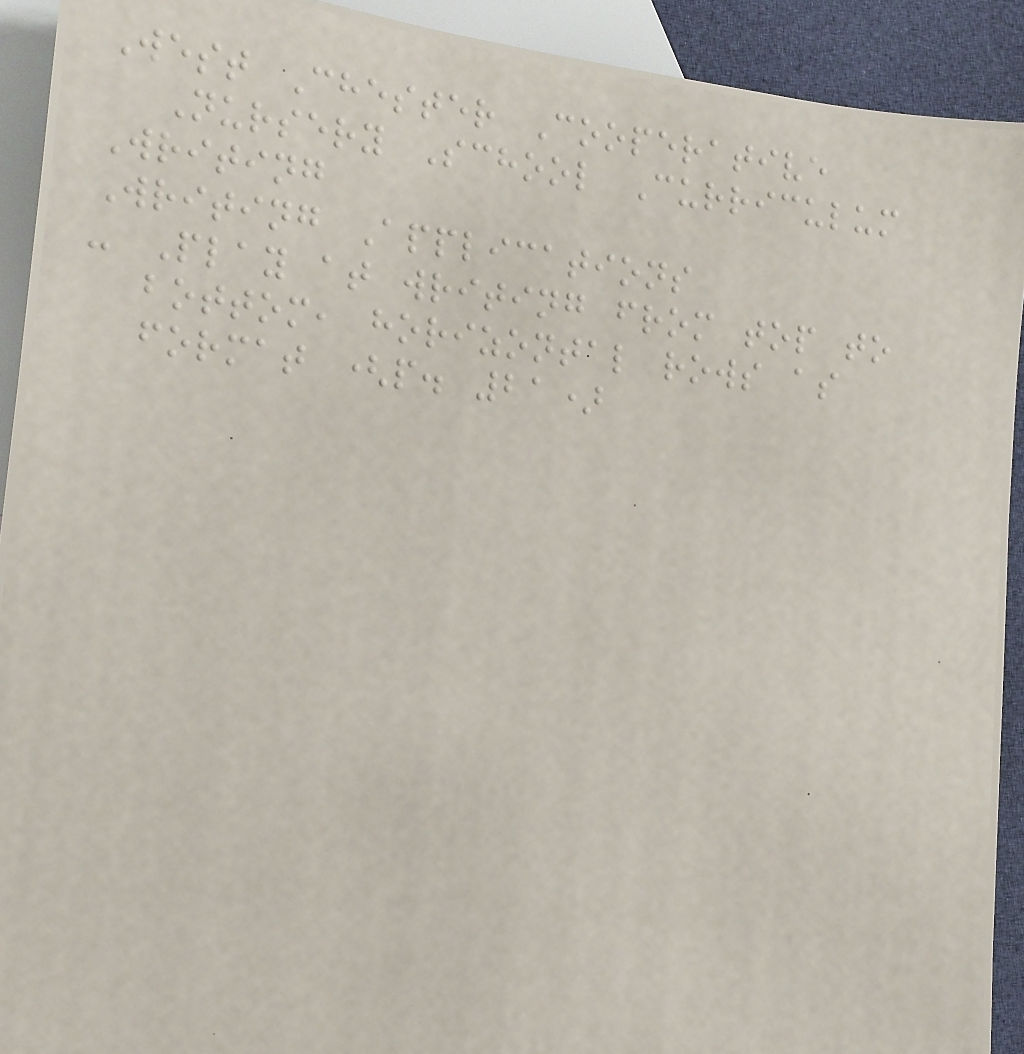West Chester Cooperative
Nursery School Curriculum
Writing
Writing Applications
- Play at writing from top to
bottom, horizontal rows as
format (p. 21)
